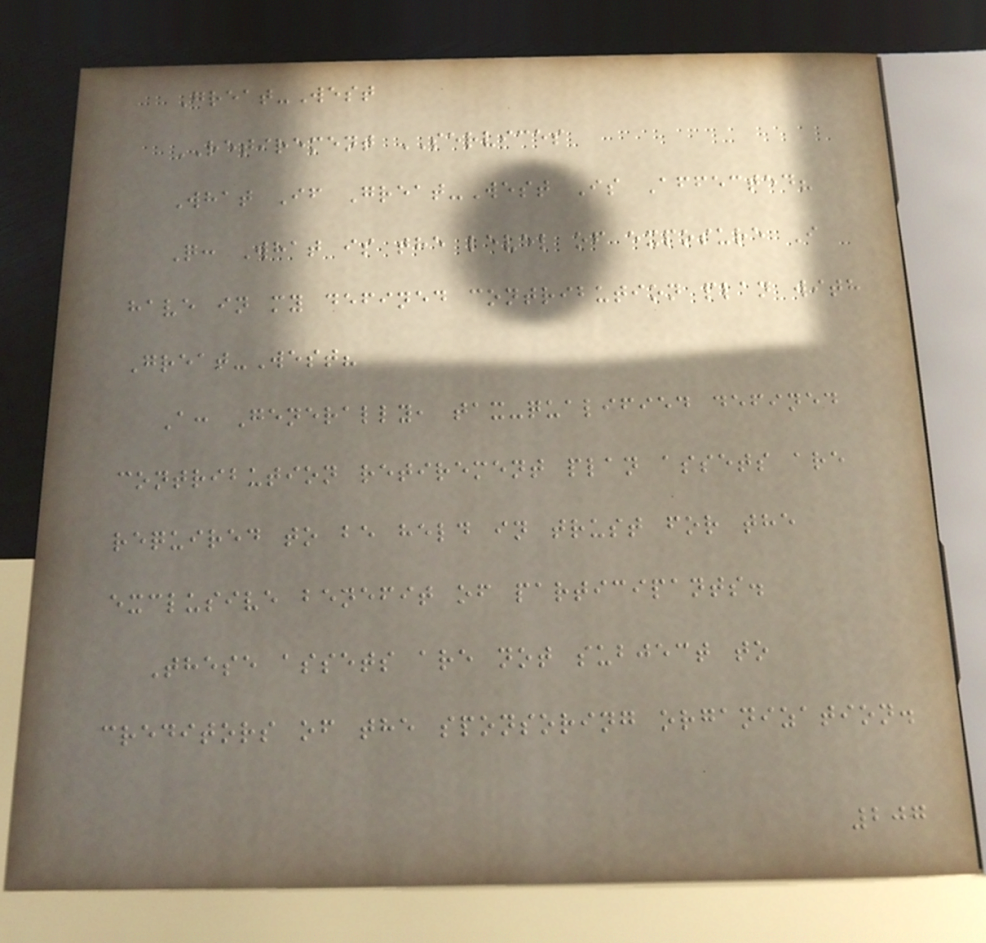Great-West
RETIREMENT SERVICES
What If Great-West Is Affected?
Q: What is the level of exposure I
have in my defined contribution plan with
Great-West?
A: Generally, tax-qualified defined
contribution retirement plan assets are
required to be held in trust for the
exclusive benefit of participants.
These assets are not subject to
creditors of the sponsoring organization.
207
